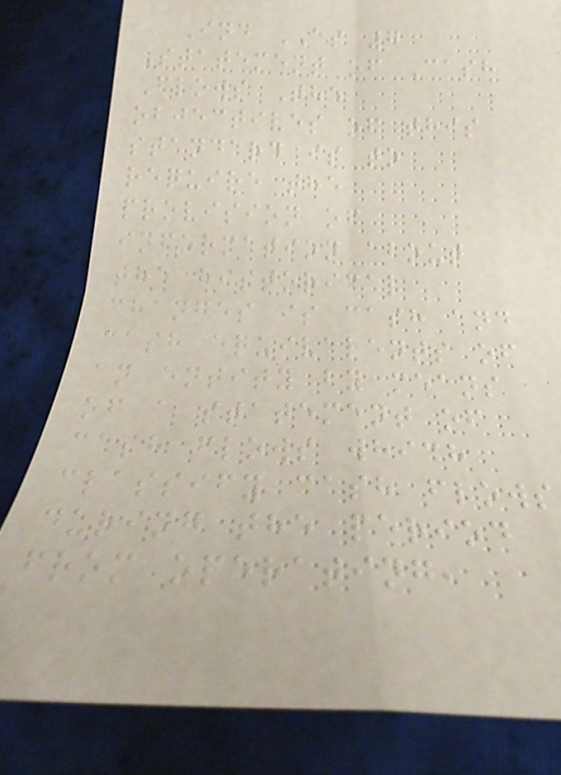Ind AS 7
Statement of Cash
Flows The
objectives of this
standard is to
require the
provision of
information about
the historical
changes is cash and
cash equivalents of
an entity by means
of a statement of
cash flows which
classify cash flows
during the period
from operating,
